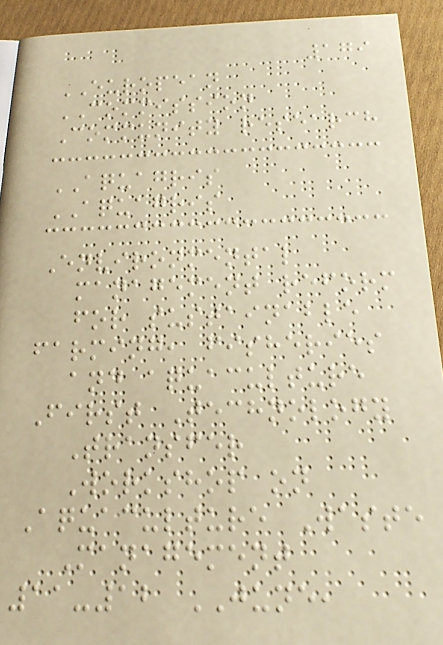179
EUROPEAN
COMMISSION
Community research
AQUAGRIS
AQUAGRIS
Environmental
management reform
for sustainable
farming, fisheries
and aquaculture
First Technology
Transfer
Workshop on
Aquaculture Waste
Management
11-12 JUNE,
